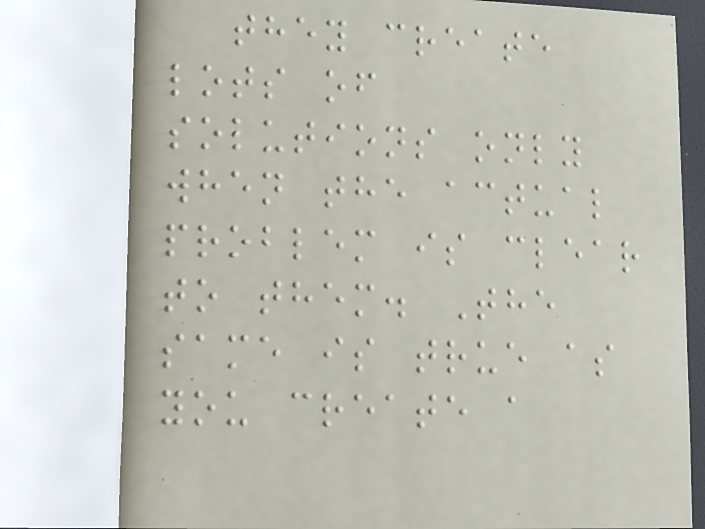they create
lots of
solutions only
when the actual
problem is clear
to them. The
same is true as
you create a
